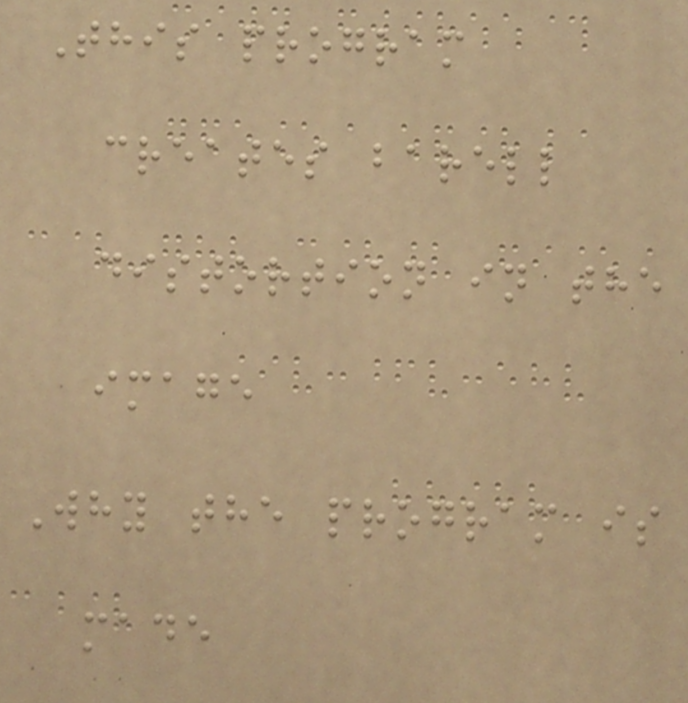This program
creates barell
distortion in the
image
Why the program is
made
